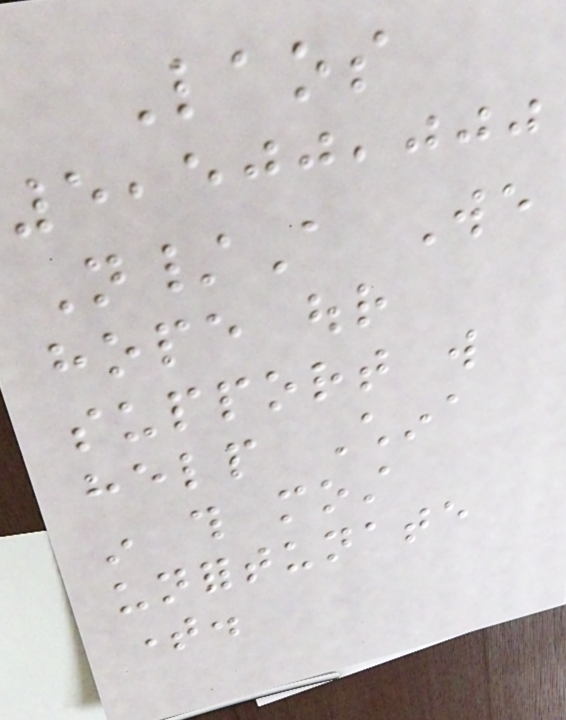Laos
5,500,000
N/A We
hope our
support will
help China
in this most
unfortunate
time.
